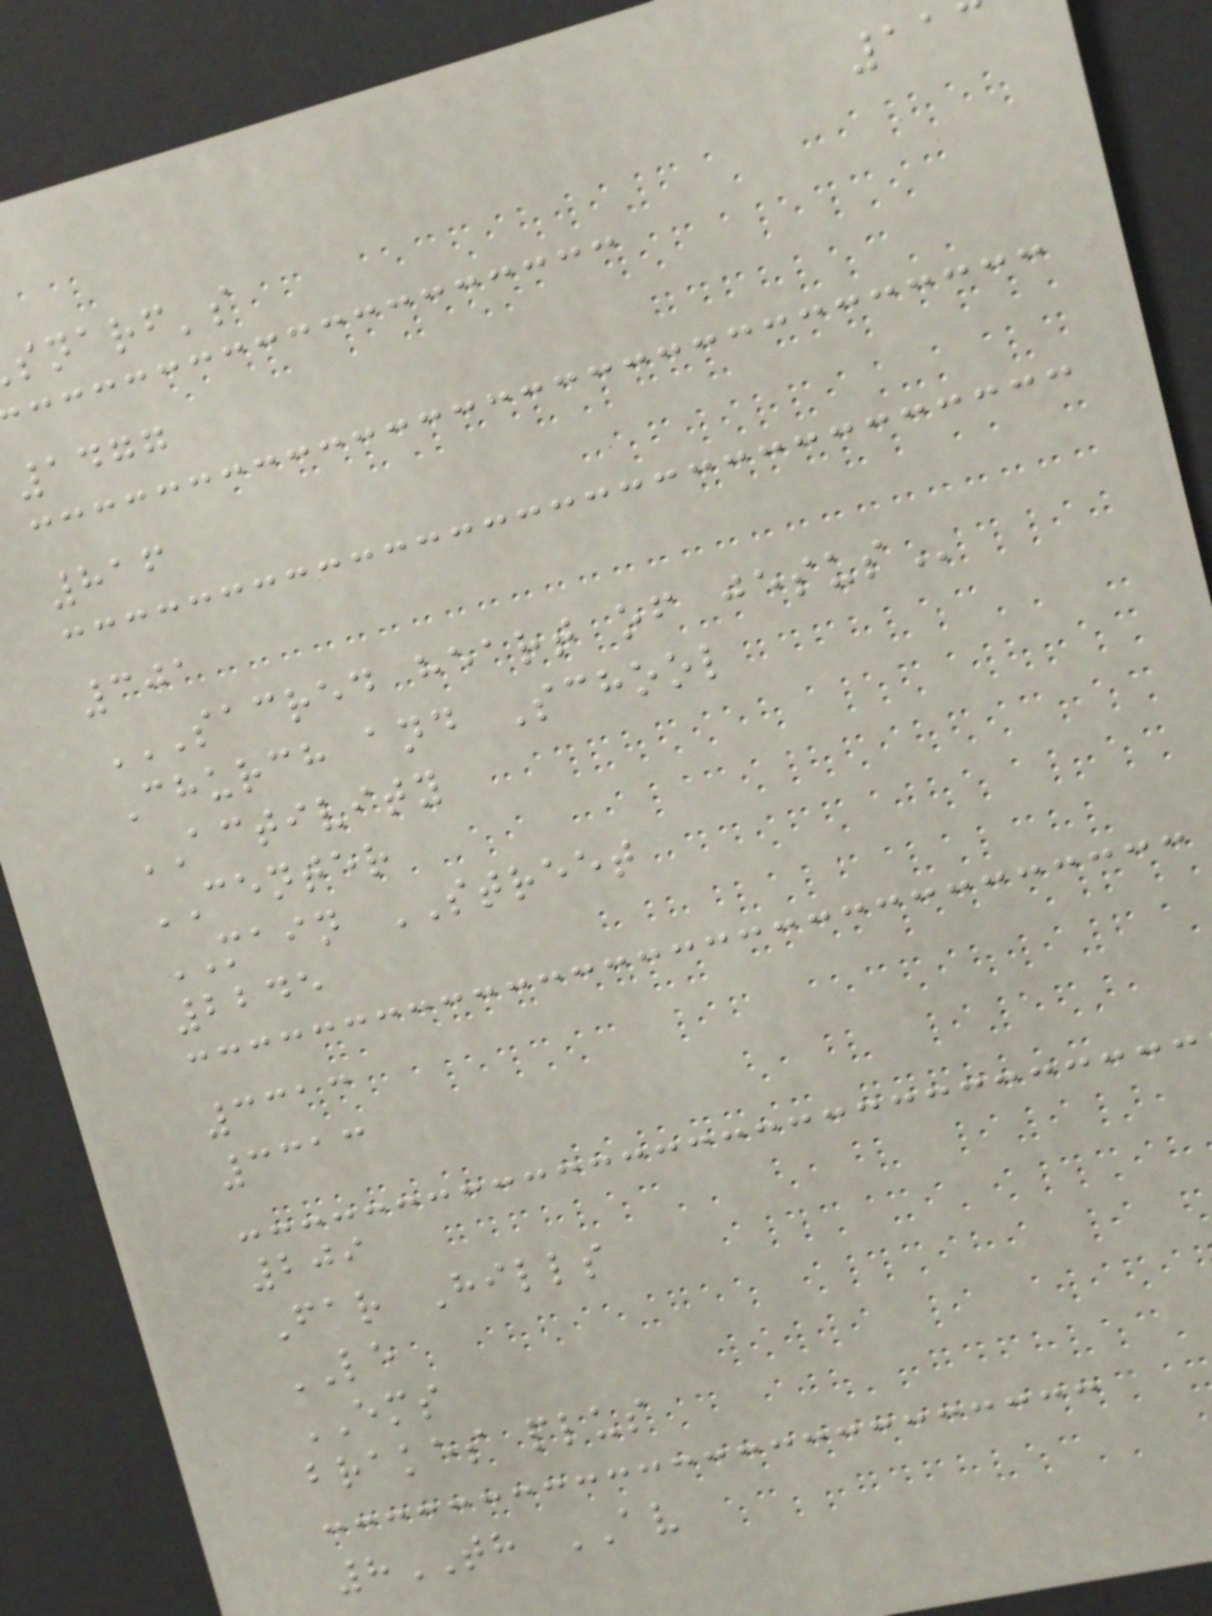snarf's
1477
816
301
SACRED HEART OF JESUS
Church and School
ACTIVITY
CENTER
MAIN STREET
2245
3313
3313
209
Far Hills
LE
EMS
brakes plus
8TH AV
